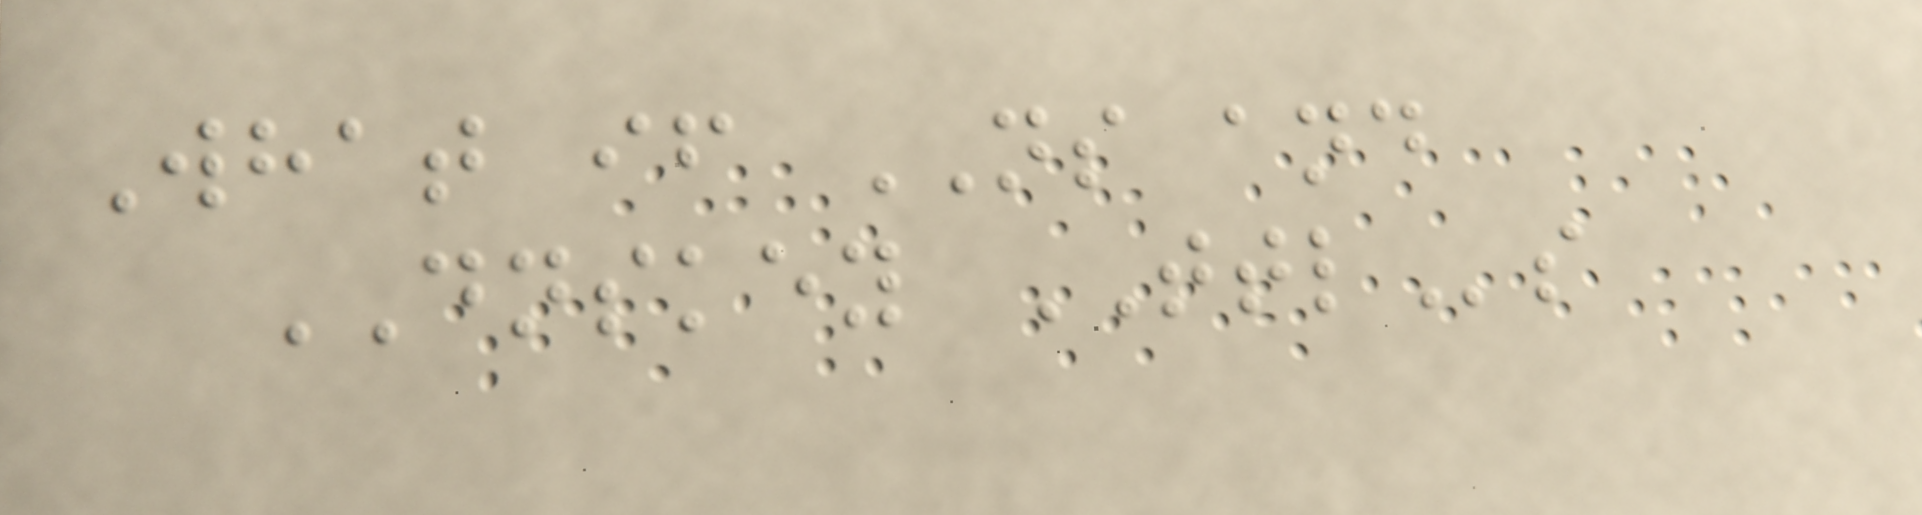What if NS and
DNSKEY TTLs
